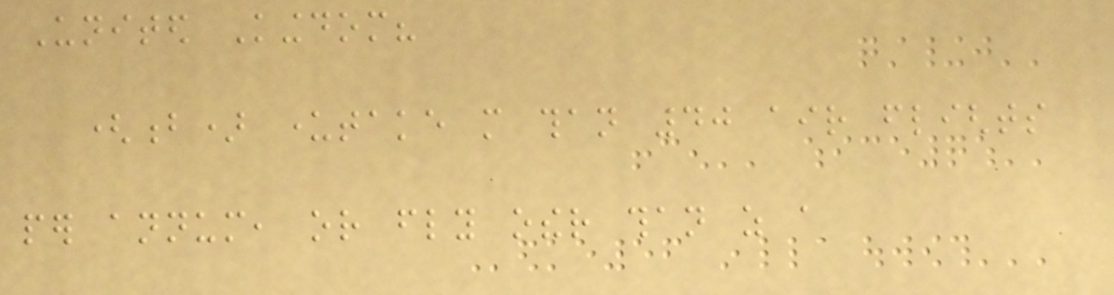United Kingdom?
(b) undertake more than 40 air flights
per annum, or fly other than as a
